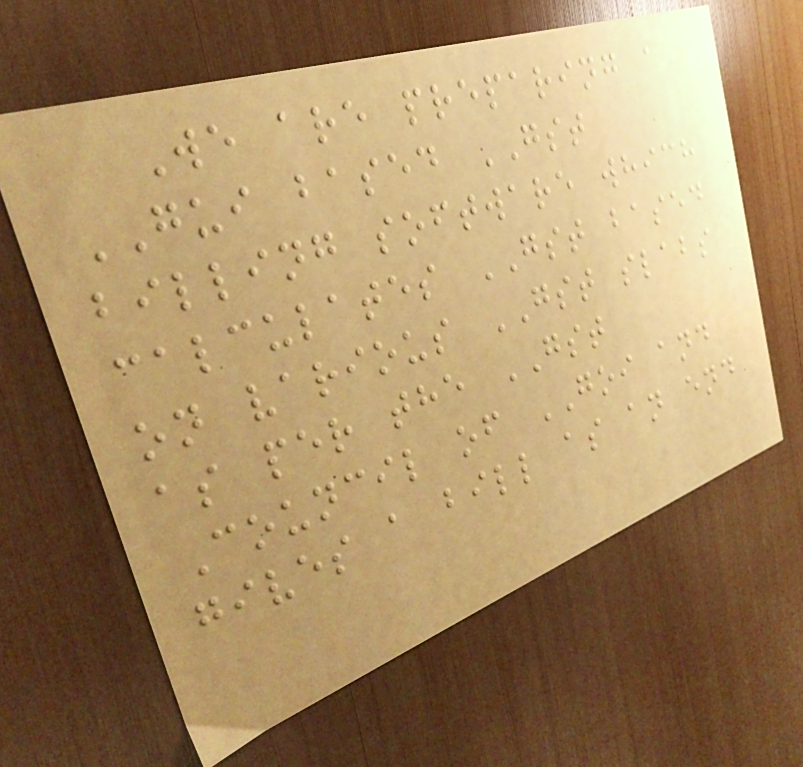We are preparing a
GUI based GST
billing software which
calculates GST based
on various GST slabs
as per the GST
Council of GOI and
gives a bill as an end
